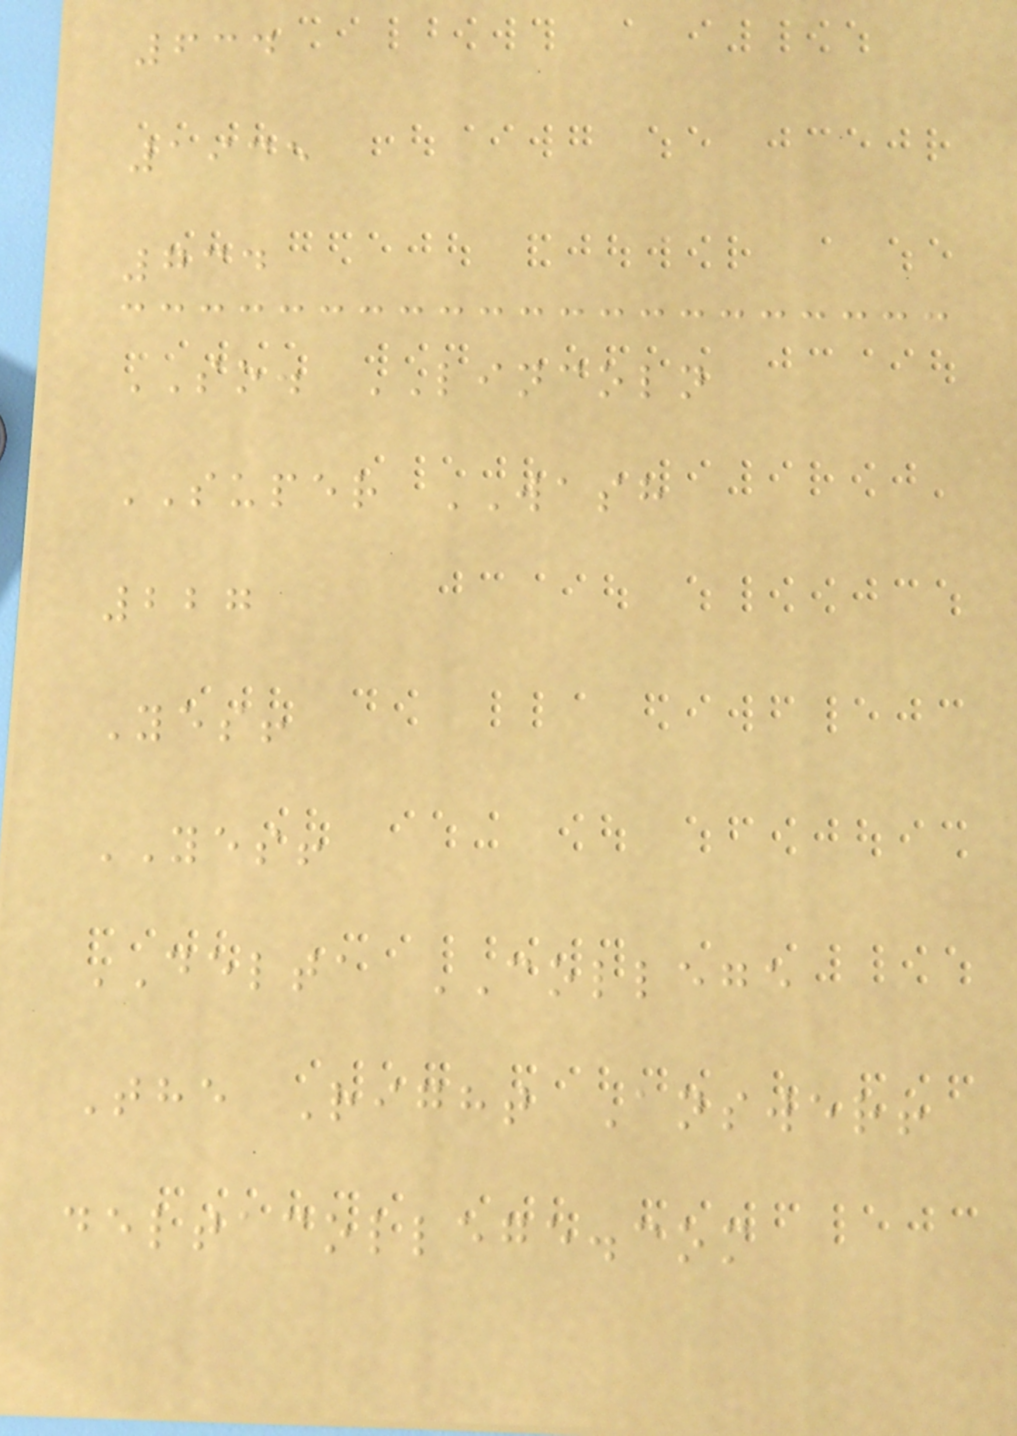634
1935
734
SO. LINCOLN
SUPER WASH
227
Yes!
YES!
DELTA COLLEGE
The Right Answer!
deltacollege.com
